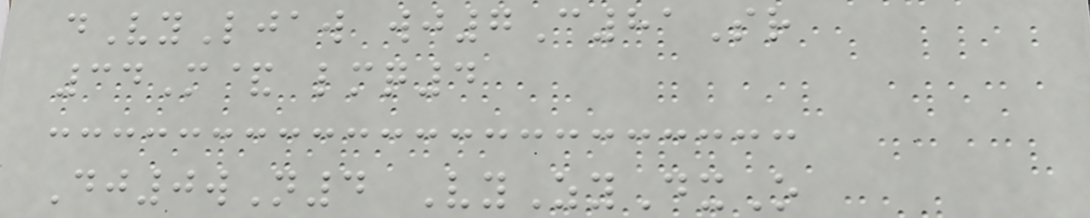dVyLjaw wj7C81Sr
34M& lmq4
Dj0wN4 VyZyDxO
